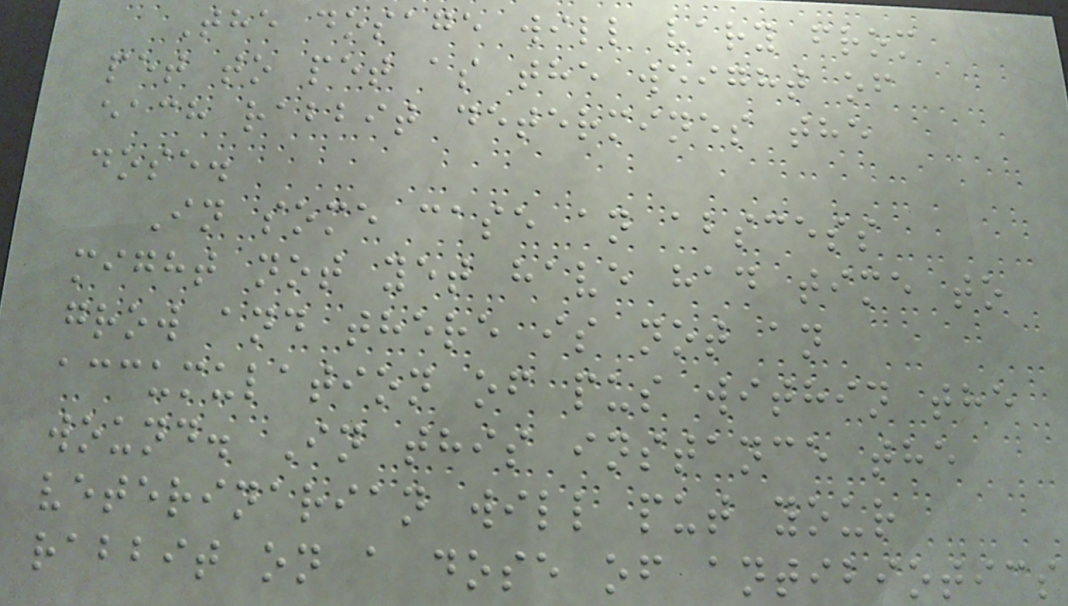The dosage will vary from
pet to pet as the weight of
each rabbit determines the
dose.
In some case an abscess
might not yet have had time to
grow and there is not an
accumulation of pus within the
wound. In this instance the
veterinarian will put your
rabbit on a dose of antibiotics
